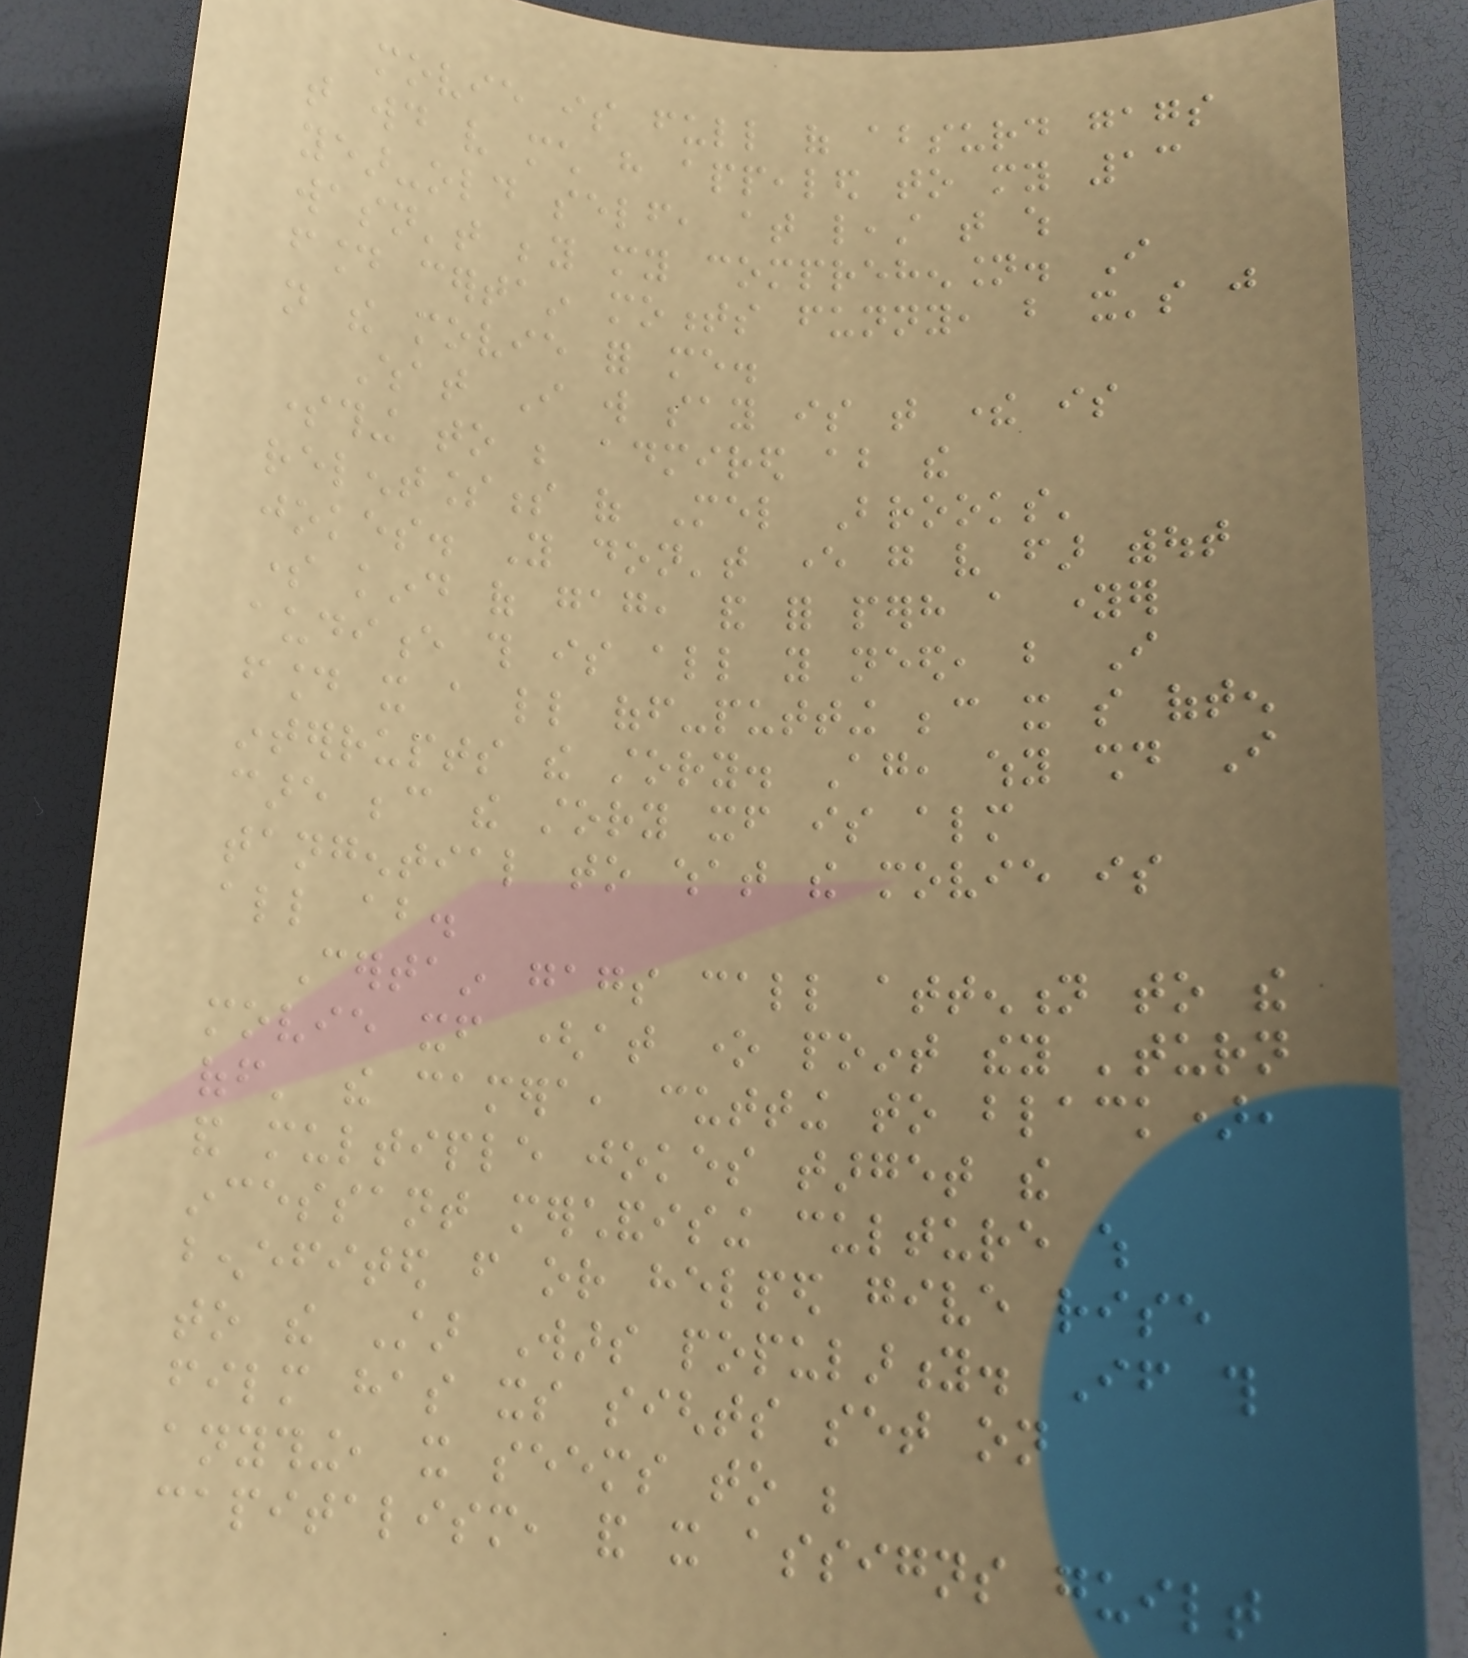movie is full of absurd gags
that would very much have appealed to my 13
year-old self, at least that which
wasn't beyond my comprehension. I
found certain moments funny, but it's just
not the movie for me.
What I will say is that there is
something to be admired about the
relentlessness of Mel Brooks'
jokes. You don't ever go very far without
some kind of gag, and for perhaps a younger
audience this is all you need, but I
found it a little off-putting because it so often
interrupts the story. Again, why should I
care because the story itself is almost
tangential to what the movie is
all about.
Certain gags call attention to the
movie itself (at one point they 'turn
off' the camera, cutting to black),
and multiple jokes target the
incessant merchandising culture which
benefited from or helped give rise
to the Star Wars popularity. If this
film has its sights set on
anything, it seems to be
capitalism, and it assigns guilt
